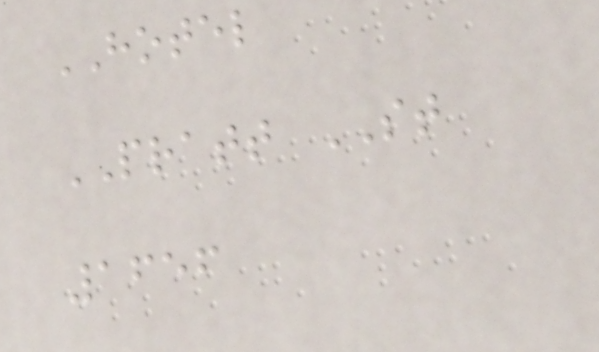HOTEL
PRATT ST
1656
